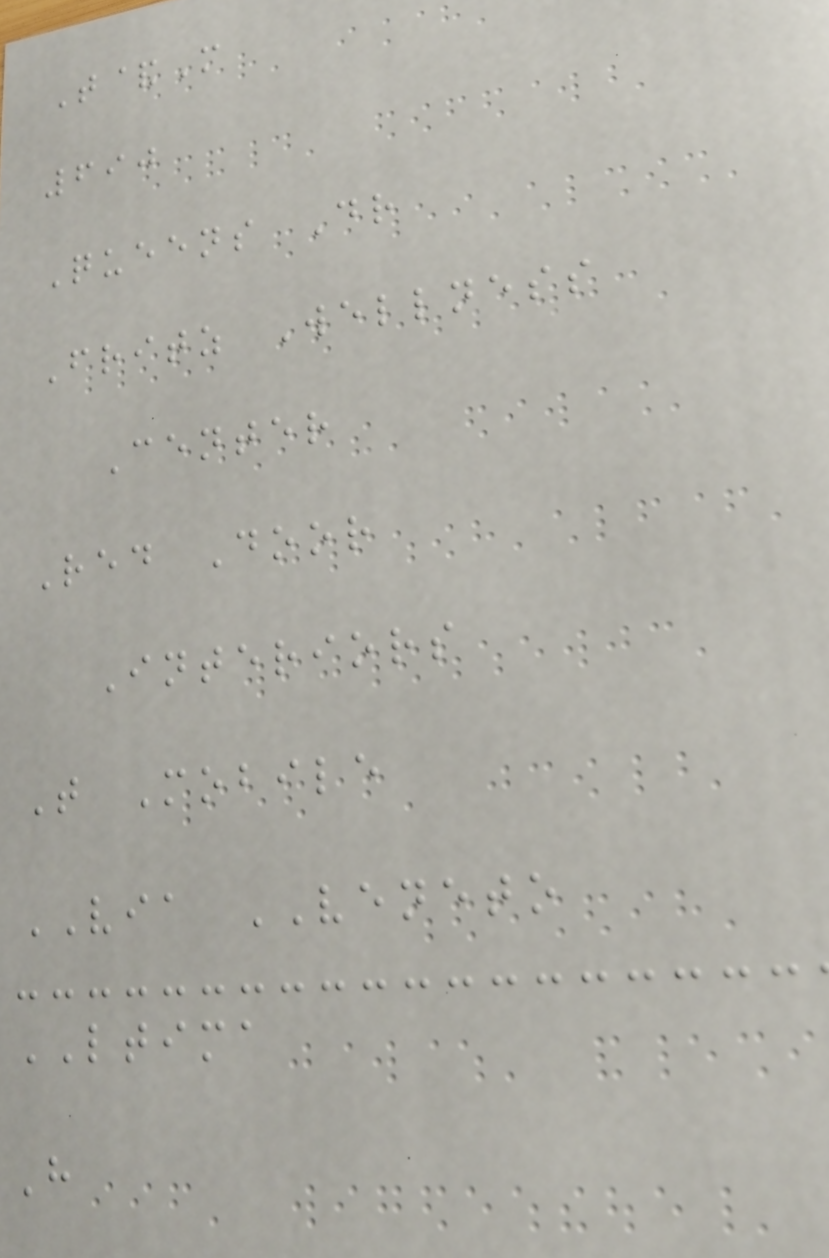T&M
690
Queens Dr
Fritz Wellness
Center
Red Door
Interiors
T Mobile
VIA VENETO
LTIMA
H
